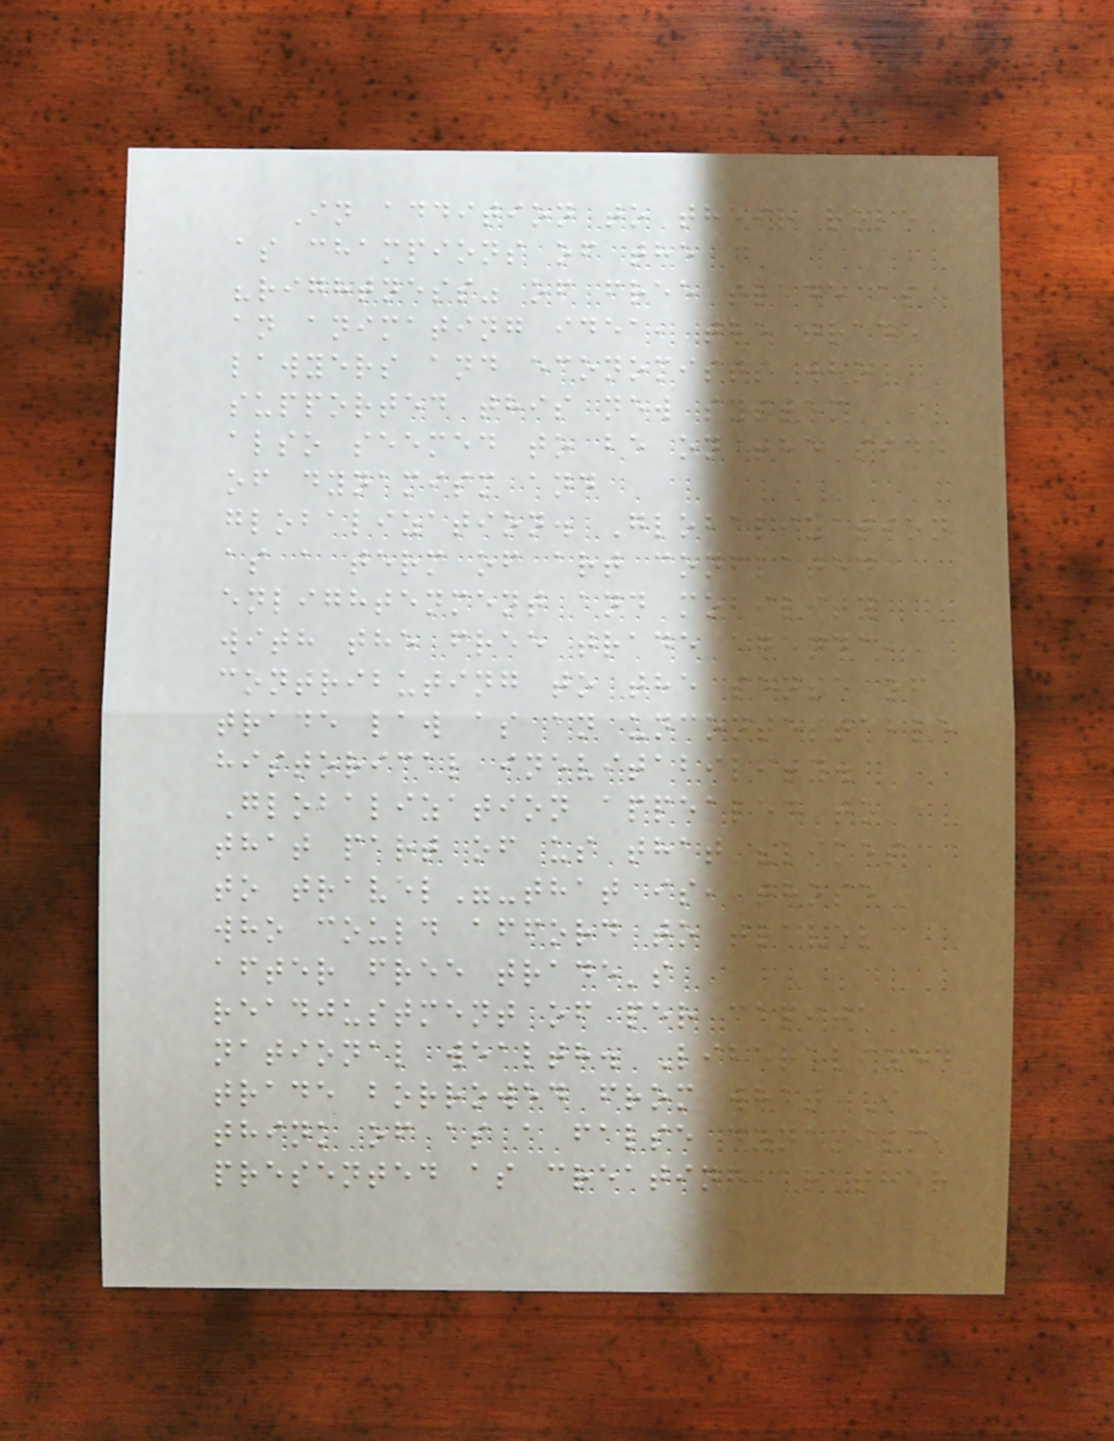In addition to their role
as champions of the
"rightness" of free trade as
an animating idea, the trade
lawyers and economists who
supported this new system
also seemed to be on the side
of dynamism and
globalization. Globalization
as a term of art conflated
enlightenment and mobility
with the free trade agenda,
contributing to the sense of
trade law as an uncontestable
historical inevitability.
Globalization appealed to
that part of us that "likes
to travel"-that is, those
who could afford to travel
after free trade's
readjustment of per capita
national wealth. Liberalized
trade borrowed from what I
think of as a false dynamism,
presented as creating, rather
